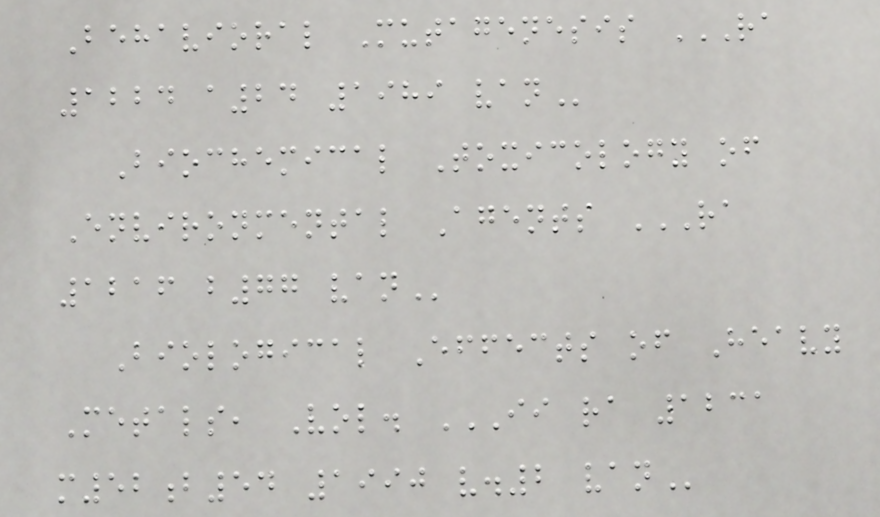Behavioral Mutagenesis RA
1224 A24 1989 VAN
Biochemical Toxicology of
Environmental Agents RA
1216 B77 VAN
Biological Effects of Heavy
Metals, Vol. II RA 1231
M52B54 1990 V.2 VAN
